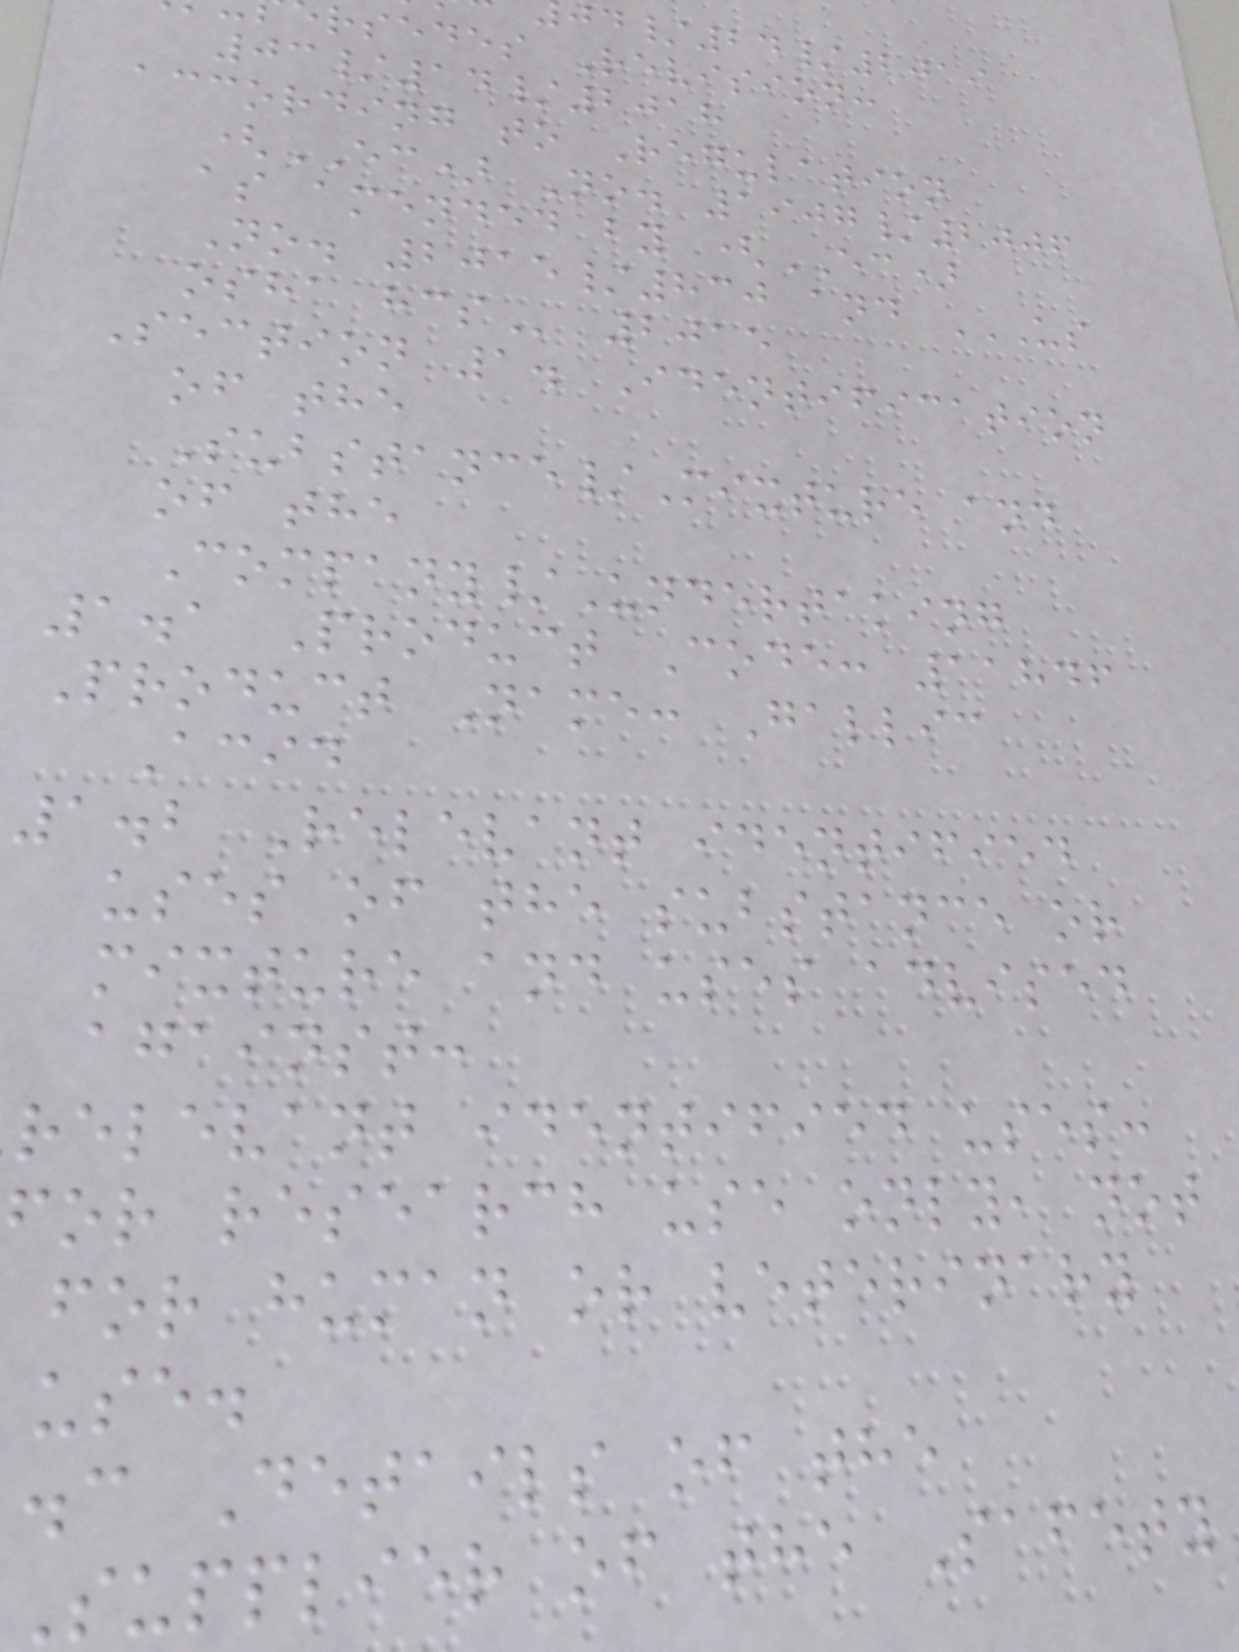/24/2019
rsedes Revision:
03/14/2018
according to Regulation
(EC) No. 1907/2006
as amended by (EC)
No. 2015/830 and US
osha
Section 1. Identification
of the
Substance/Mixture and
of the
Company/Undertaking
1.1 Product Code: 11846
Product Name: Gallic
Acid
1.2 Relevant identified
uses of the substance or
mixture and uses advised
against:
relevant identified uses:
for research use only, not
for human or veterinary
use.
.c Details of the
Supplier of the Safety
